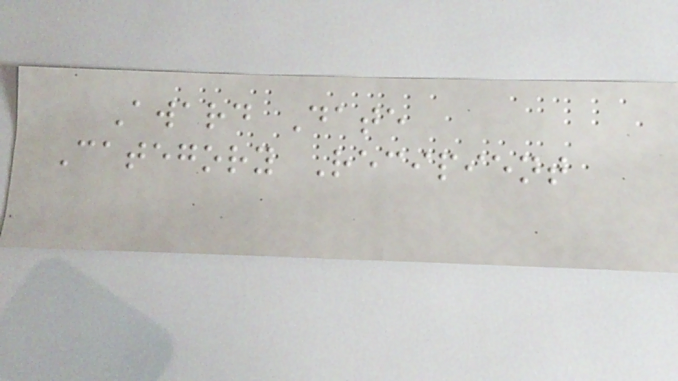Award Date
Category Recipient
